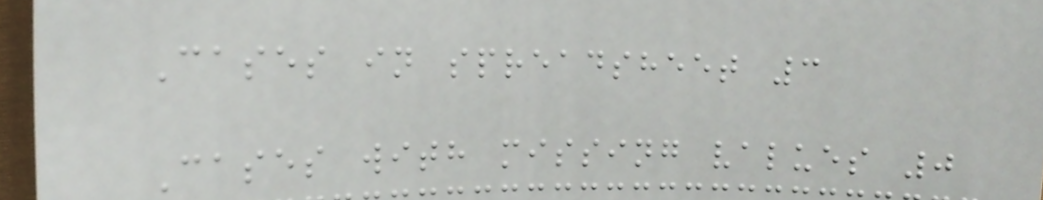Cases in spreadsheet 3
Cases with missing values 0
